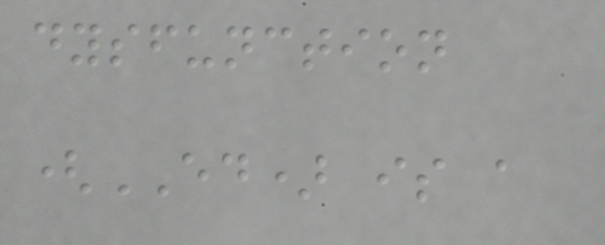dysfunction
(ED) is a
